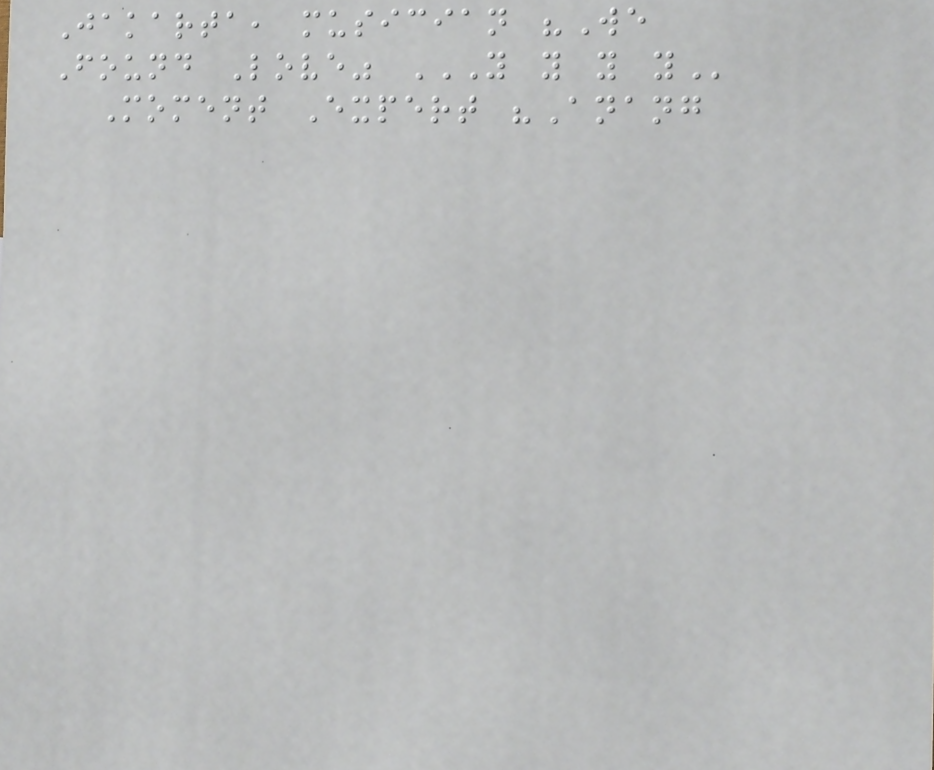Jakarta, musician "We
Found Love" Y Y Y Y
Moment Expert "Anang
